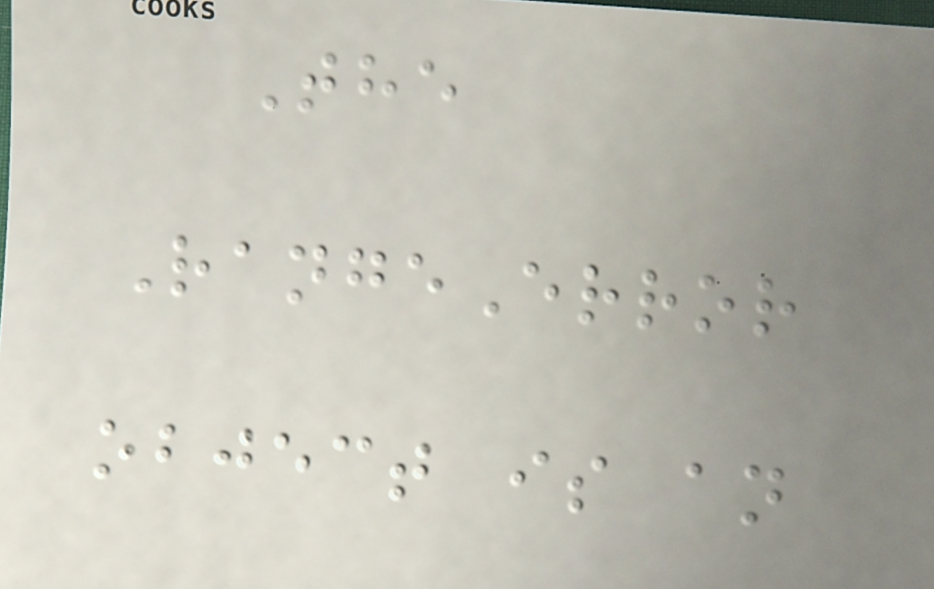The
RangeError
object is an
